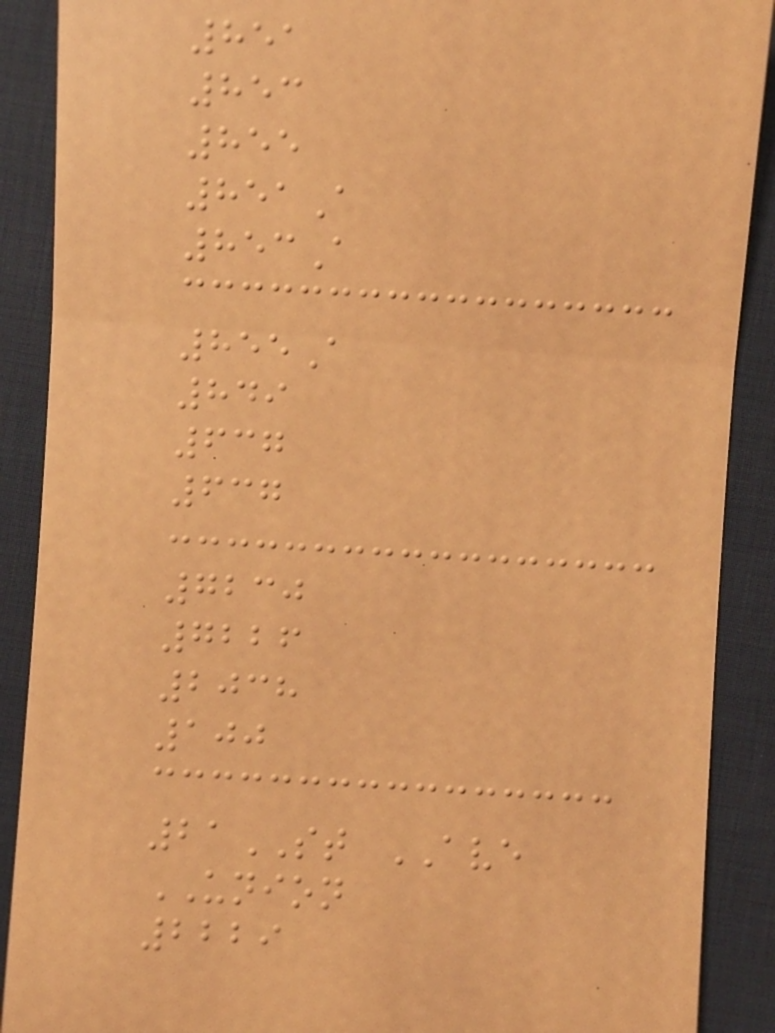851
853
855
851A
853A
855A
849
637
637
7230
7226
2038
100
21ST AVE
UNION
2229
